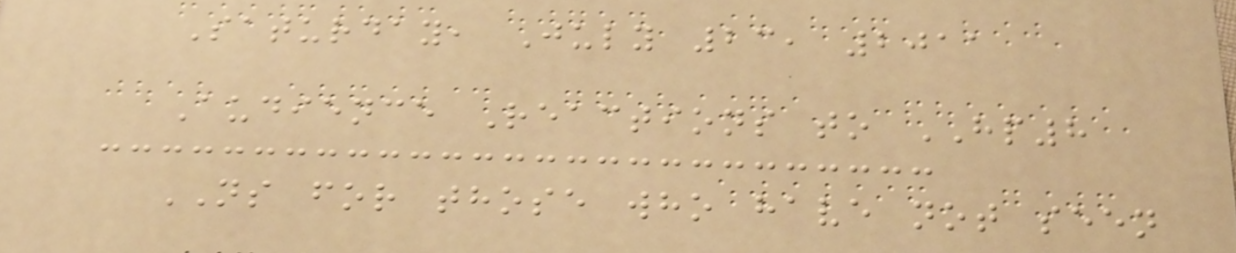Saturday, July 23, 2011
Audience Reactions to HP8
NS for those who have not seen
